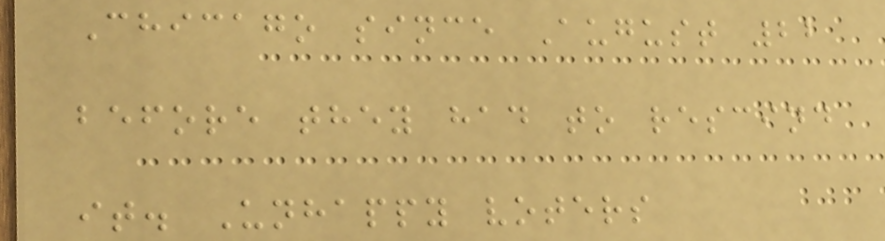Chicago since August 22
before they had to rescind
it. Unhappy voters
